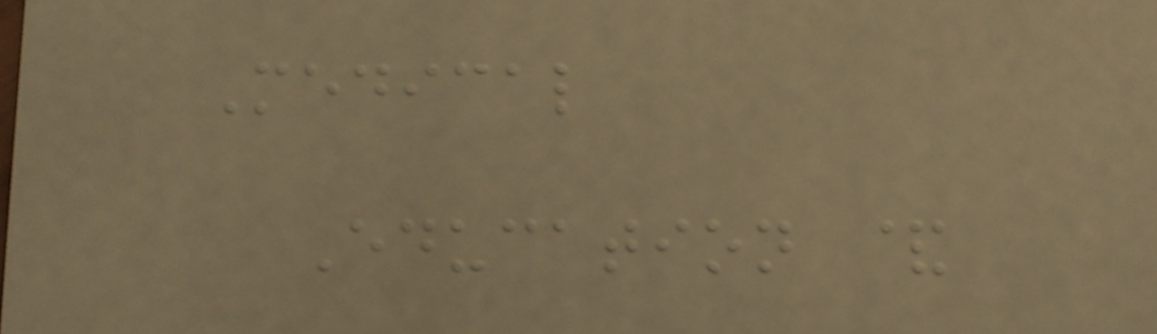Medical
Education &
